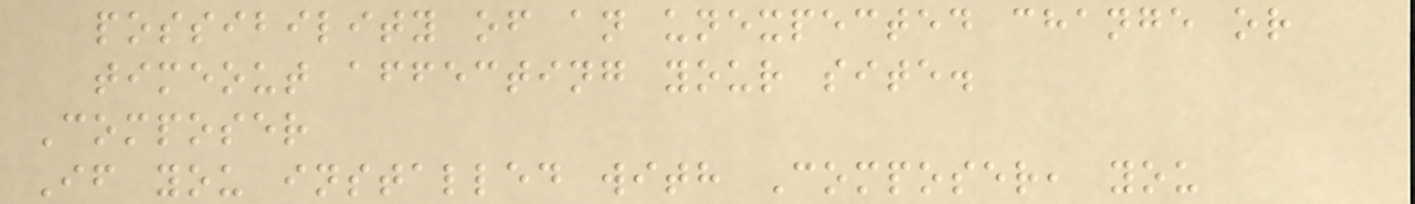possibility of an unexpected change or
timeout affecting your site.
Composer
If you installed with Composer, you
